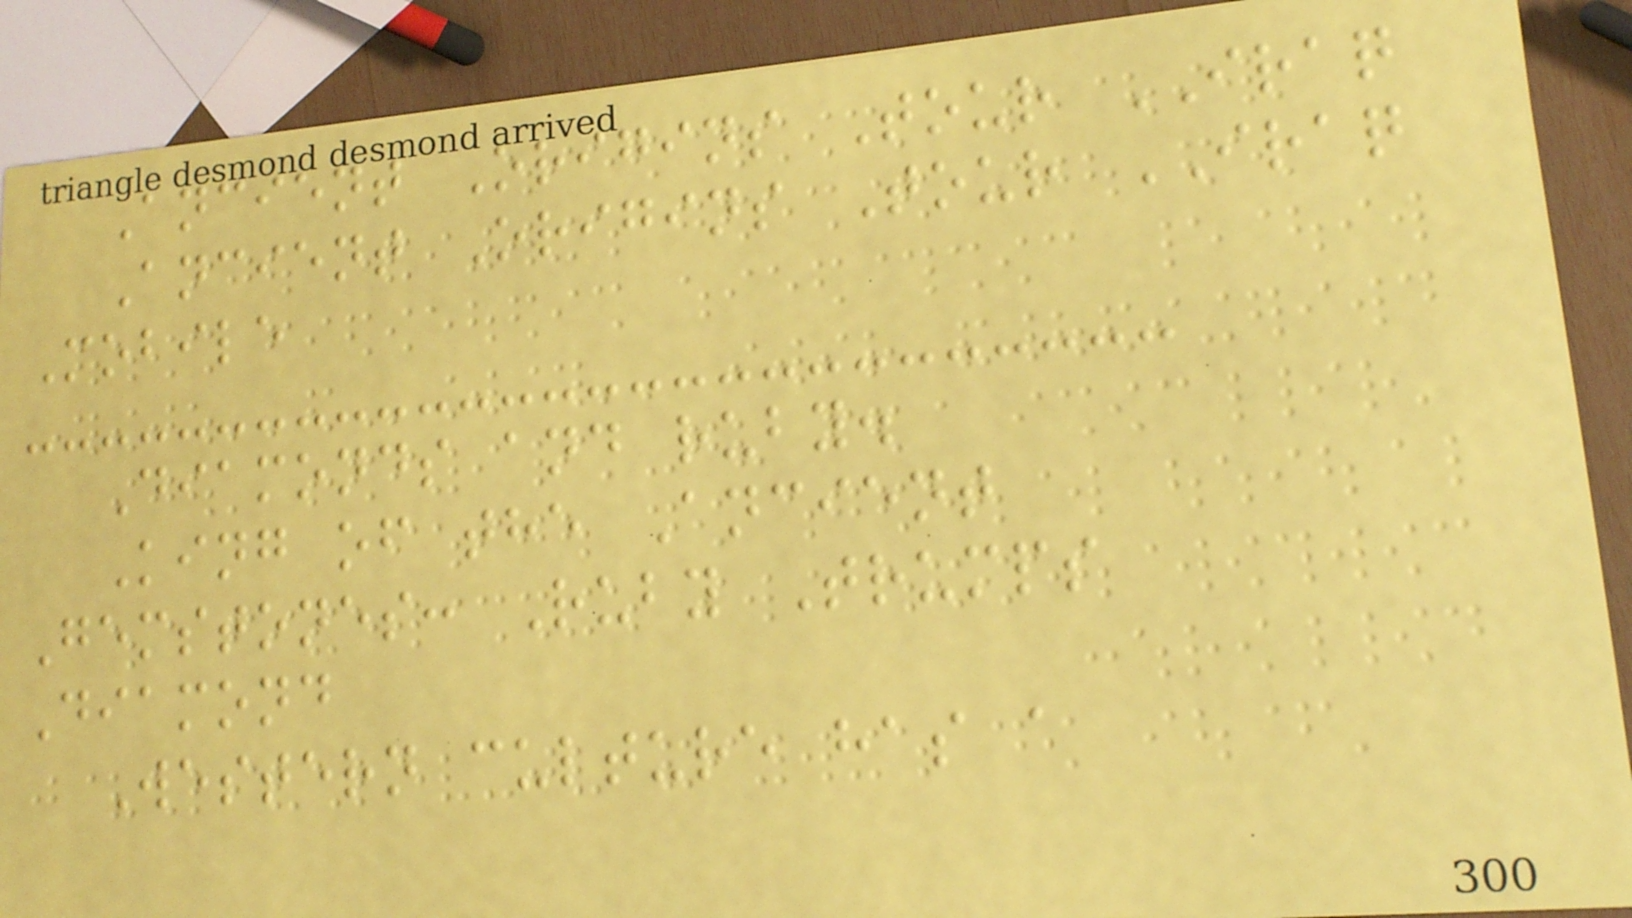Ancient Origins Tour IRAQ
Ancient Origins Tour IRAQ
Mobile
Diamonds and ruby.
King of the Ancient
Gemstones: Ruby Trumps
Diamond
Western culture has a
